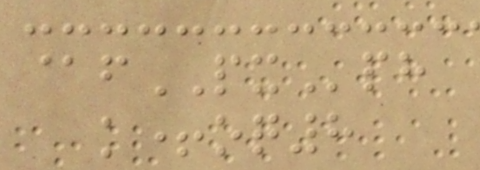@fPXph
k+oq8
